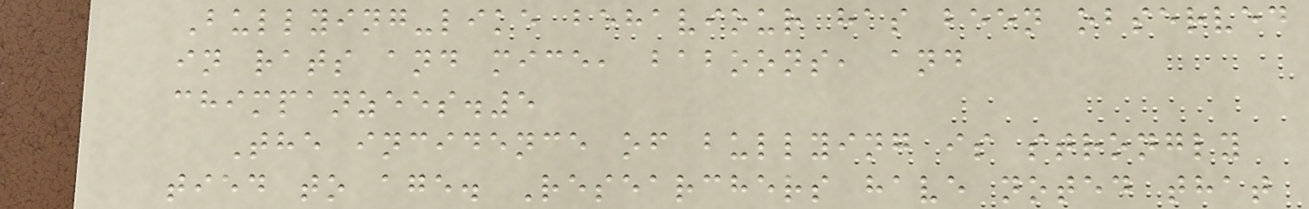Bullying-like behaviour has been observed
in rats and mice, baboons, and
chimpanzees.5
The incidence of bullying is strongly
tied to age. Researchers have noted that
